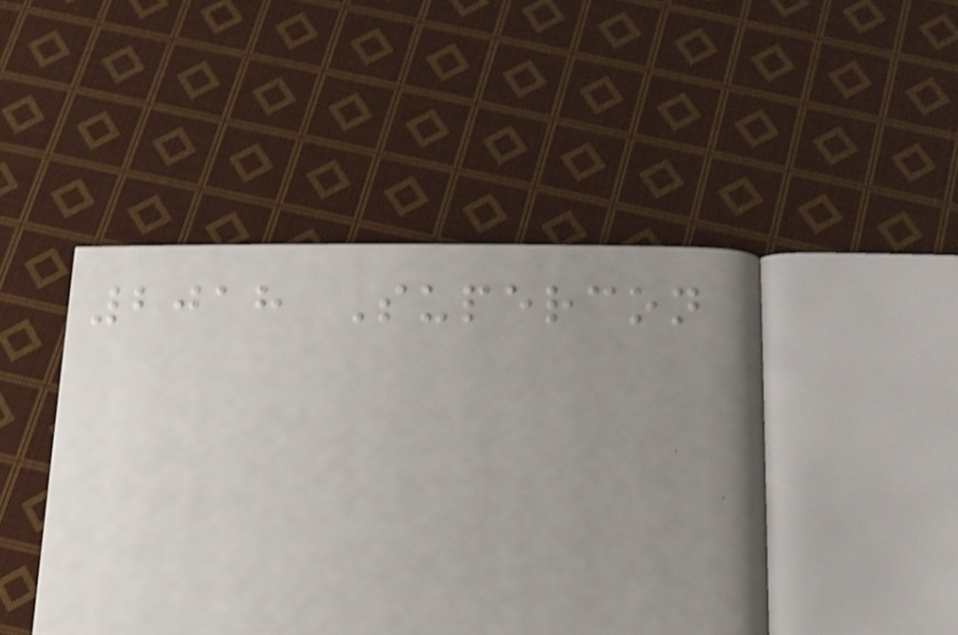2018 Supercon
